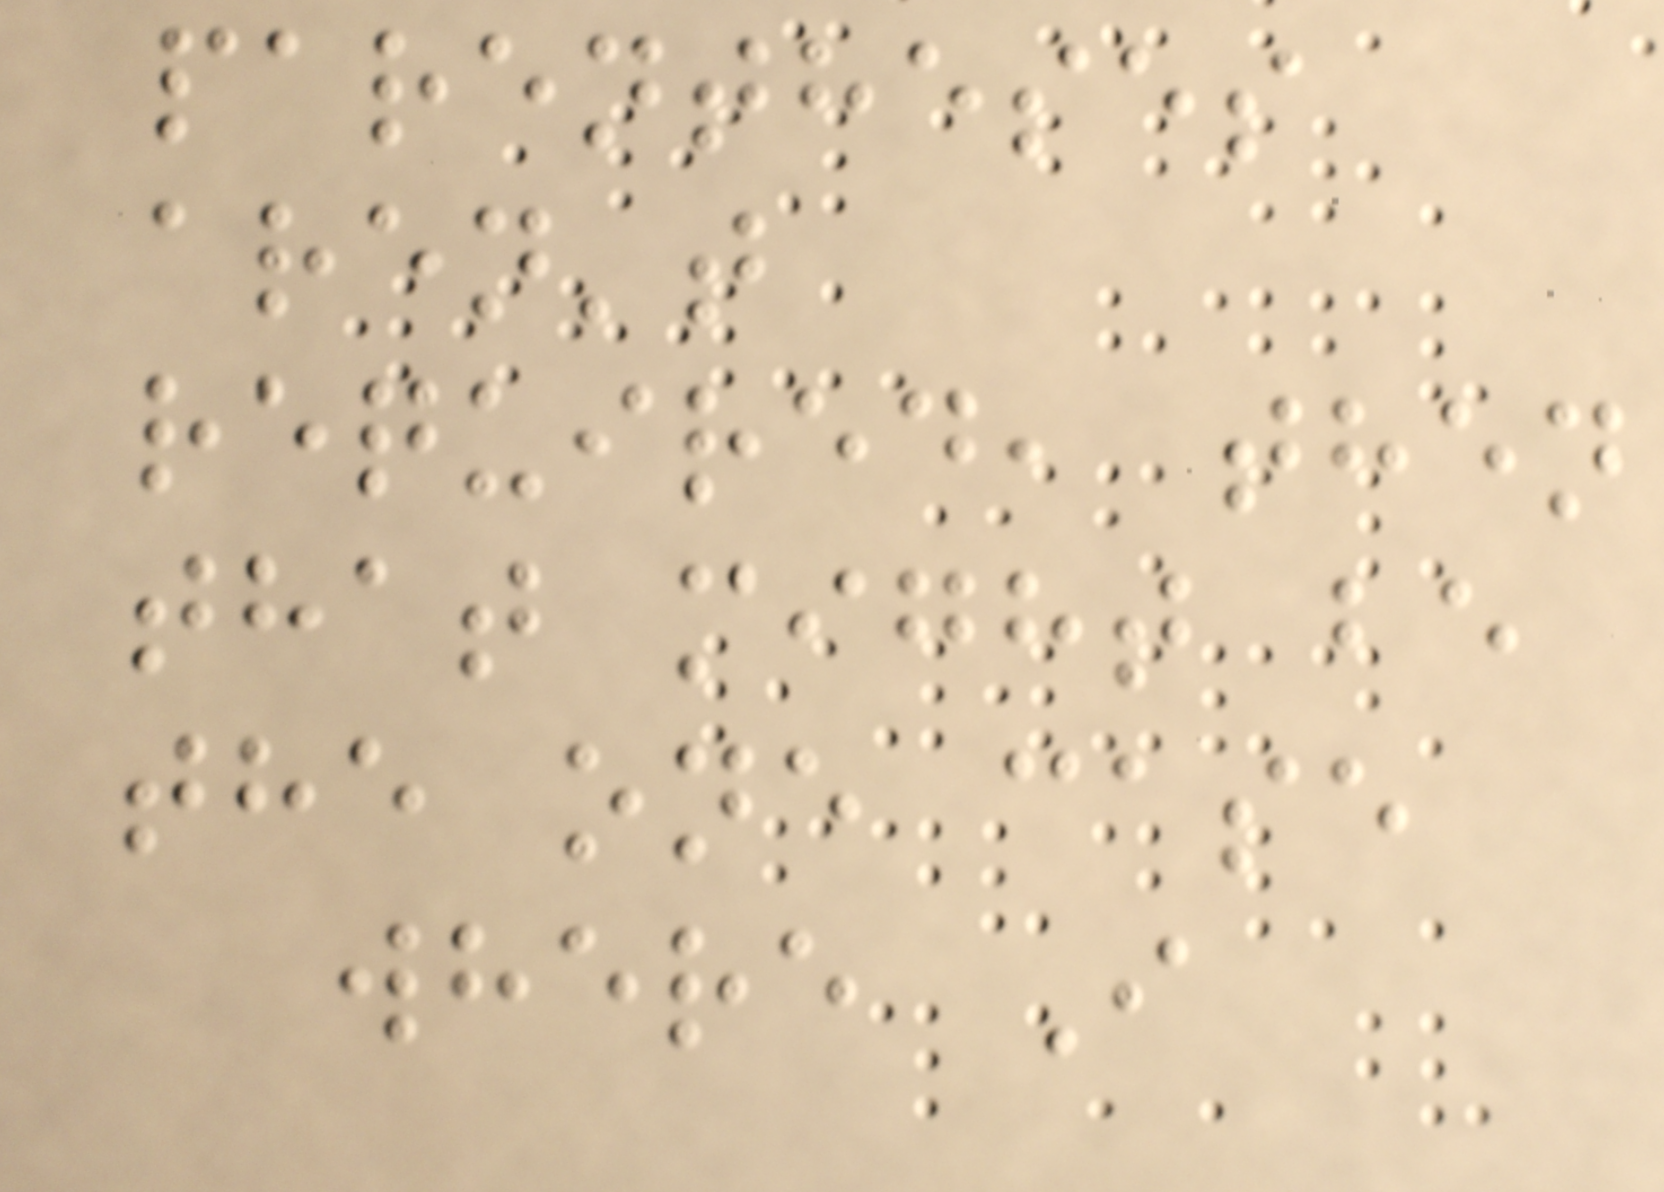parentheses
aren't
required, then
that might be
the one case
where I
